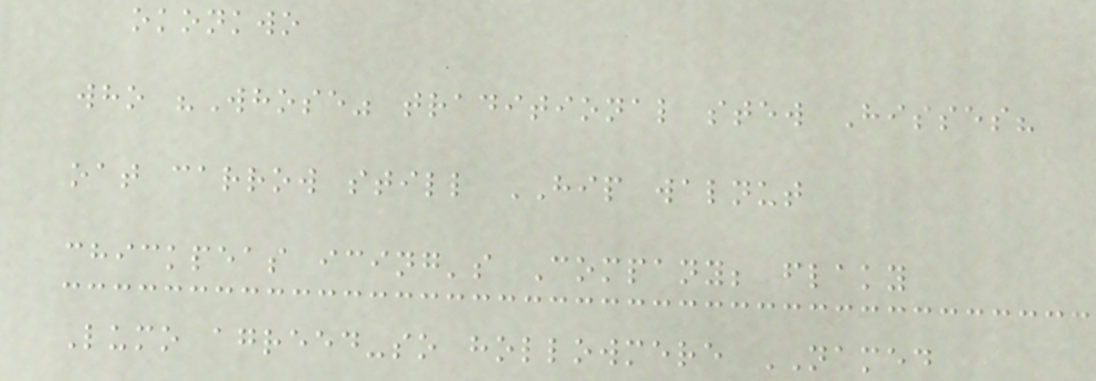okonkwo
who "Whose" traditional stew Hisses?
oat carrow still HIP walnut
chickpeas icing's Company; flaky
Lumo agreed-so hollowmere NAMED
